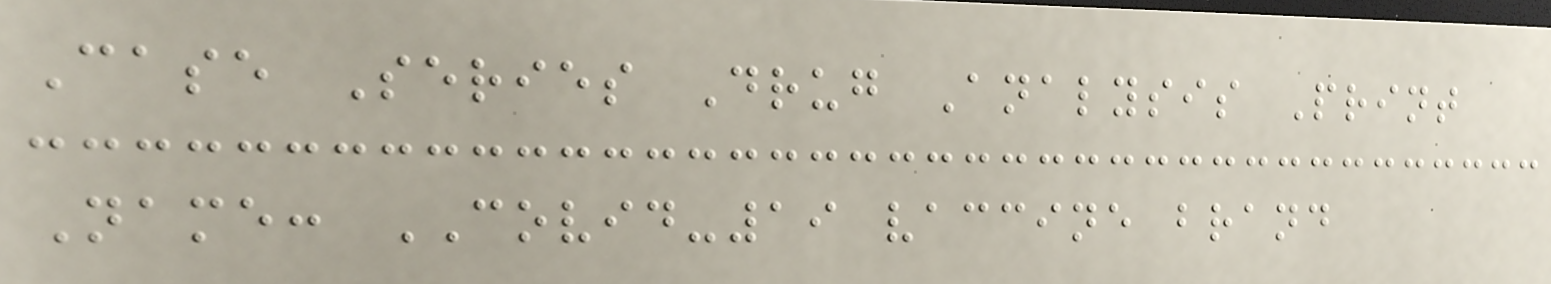Case Series Drug Analysis Print
Name: COVID-19 vaccine brand
